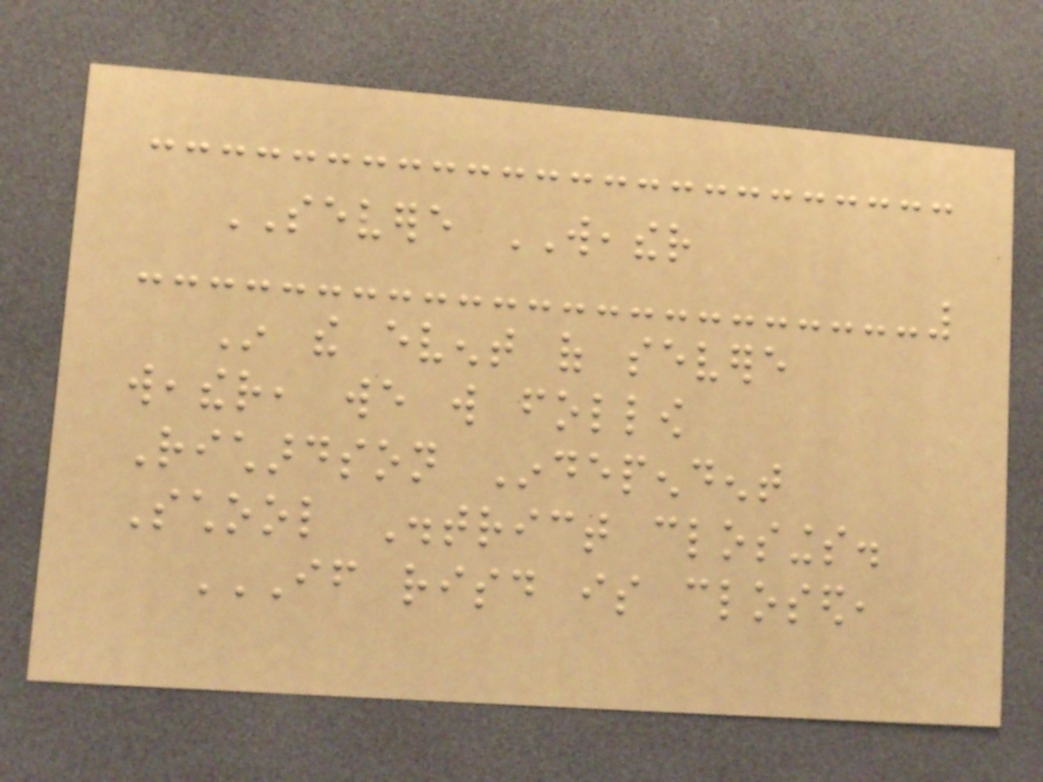SEVERE WEATHER
In the event of severe
weather, we will follow
Richardson Independent
School District closings.
IF RISD IS CLOSED,
